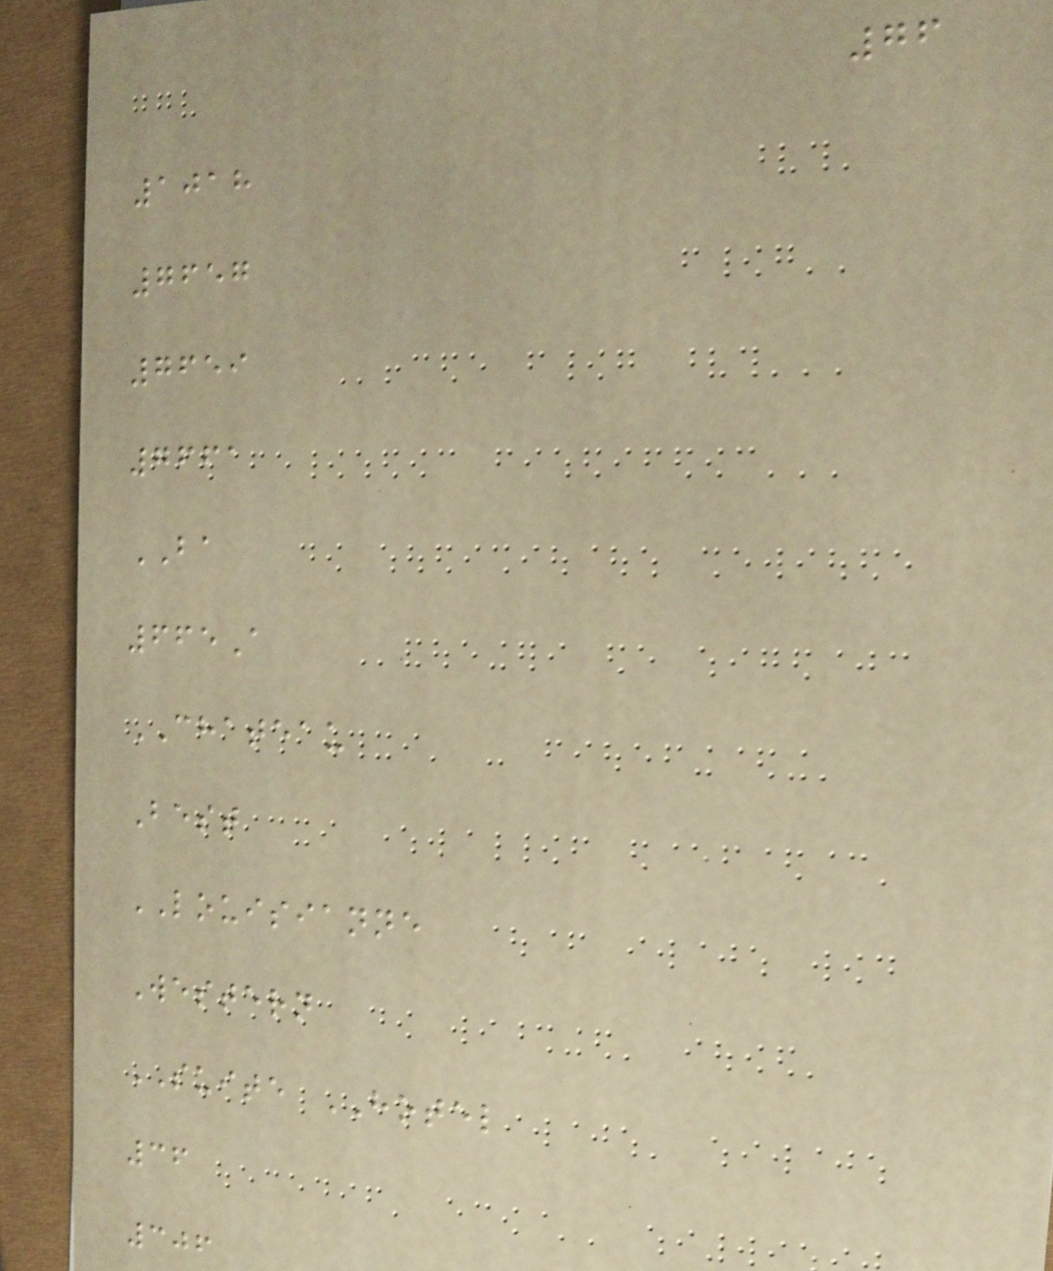76
1018
7657
7659
7661
BA
665A
CHATEAU
Best
LOUISIANNE
Western
SUITE HOTEL
36
306
